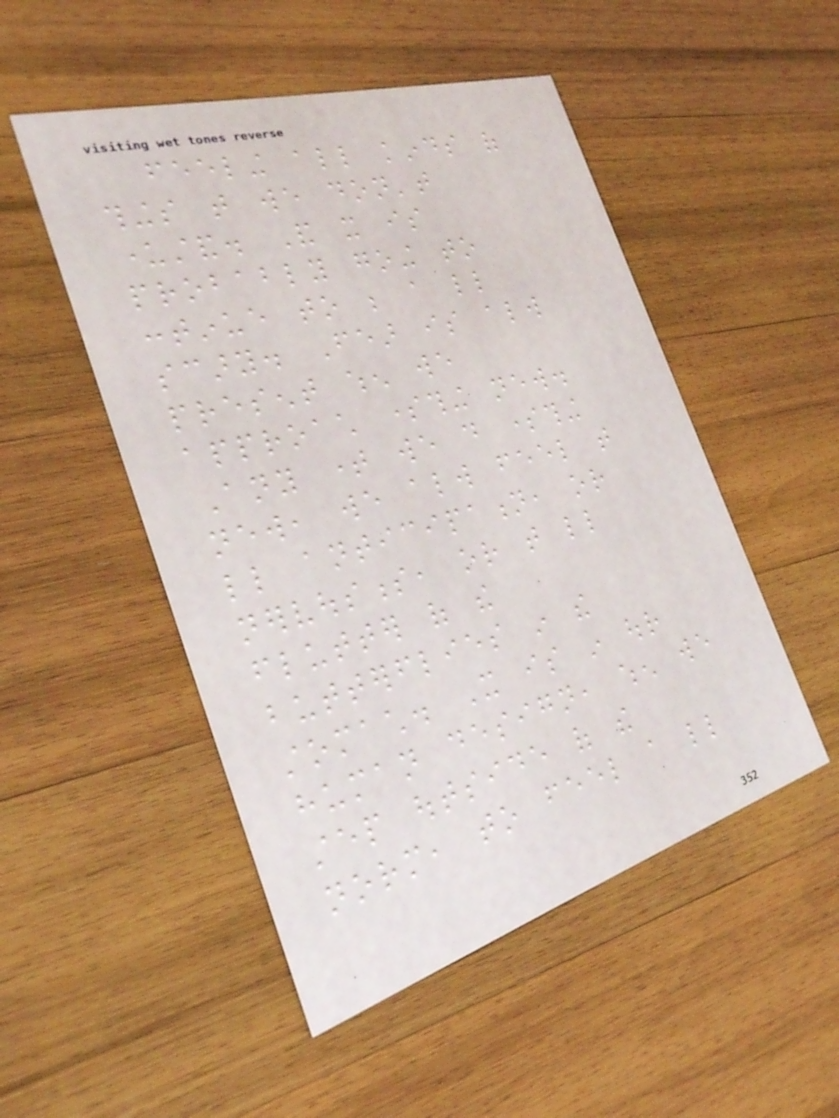feeling all kinds of
things that we don't
understand. And it is
probably going to
continue to be a little
scary. Fear is always
present when we
approach something new.
Any time we do something
new, we always feel that
little anticipation, or
nervousness, or that little
flutter of the
butterflies in the
stomach. It is in our
human design, when we
step outside of the
norm, to feel a little
